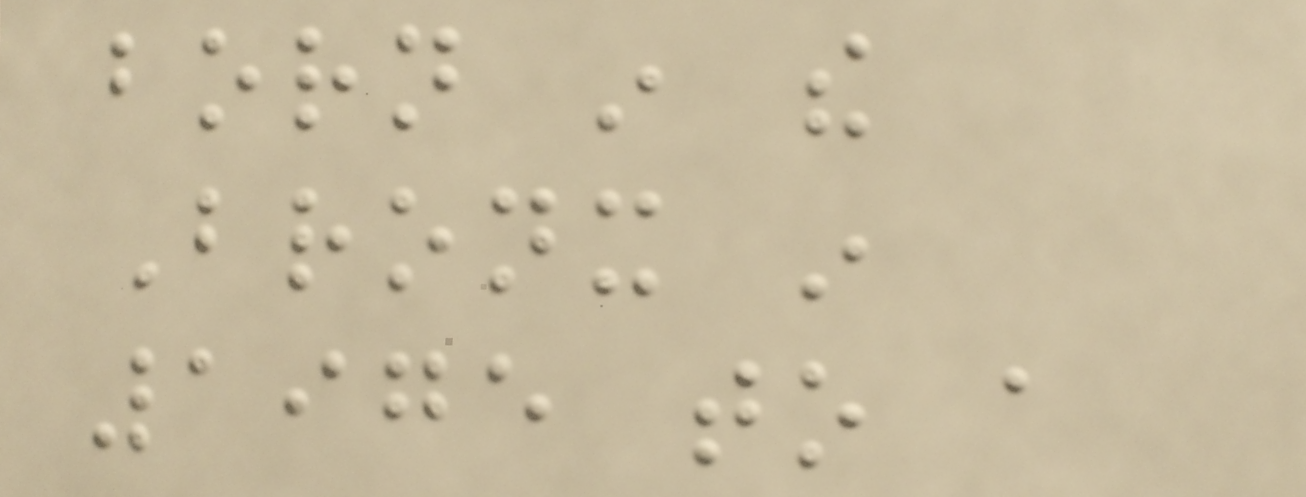born in the
Bronx in
1975 to a
